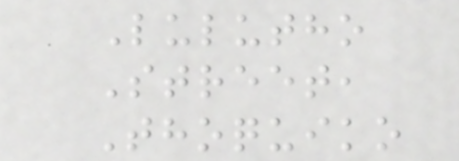Lulutho
Street,
Thoquiko
